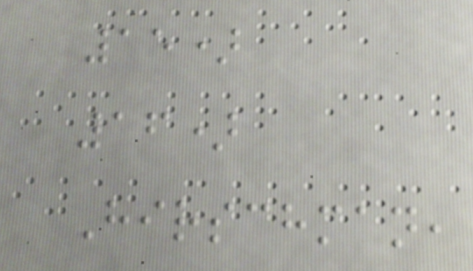15)
16)
Hirschman,
